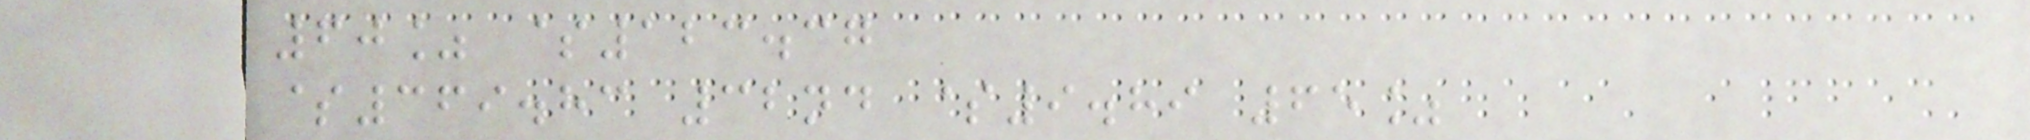60% $123.37
$369.83 32nd $9.89 65%
